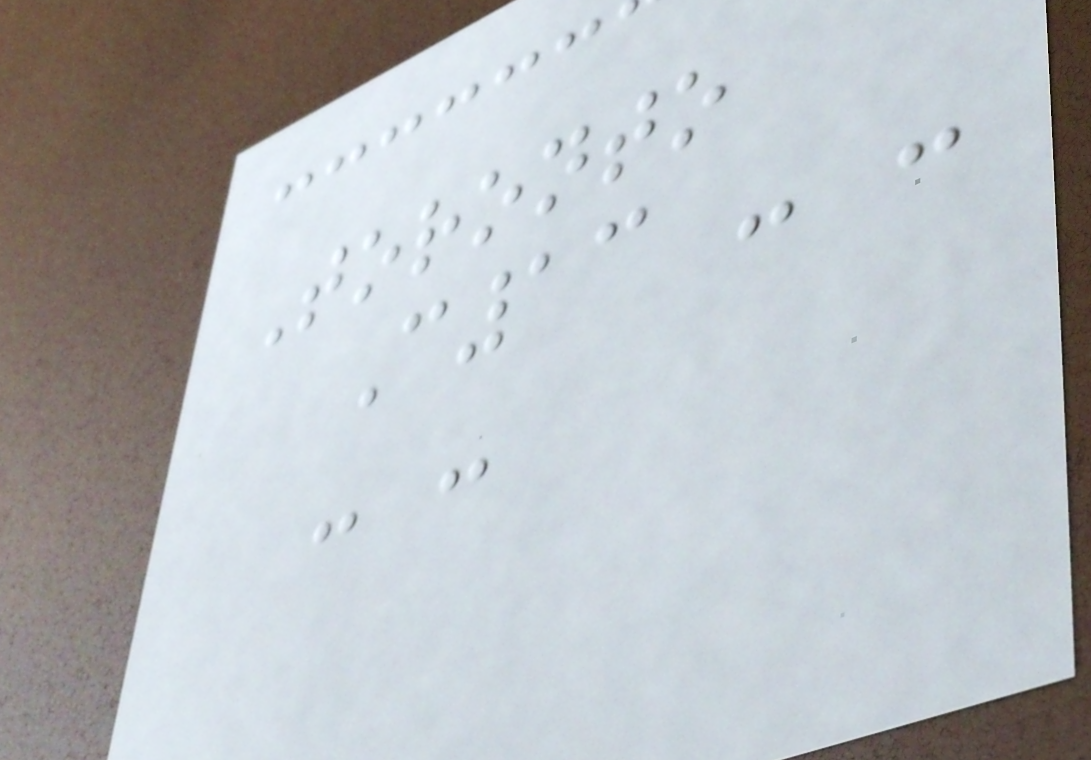Toronto
C13 - -
- -
